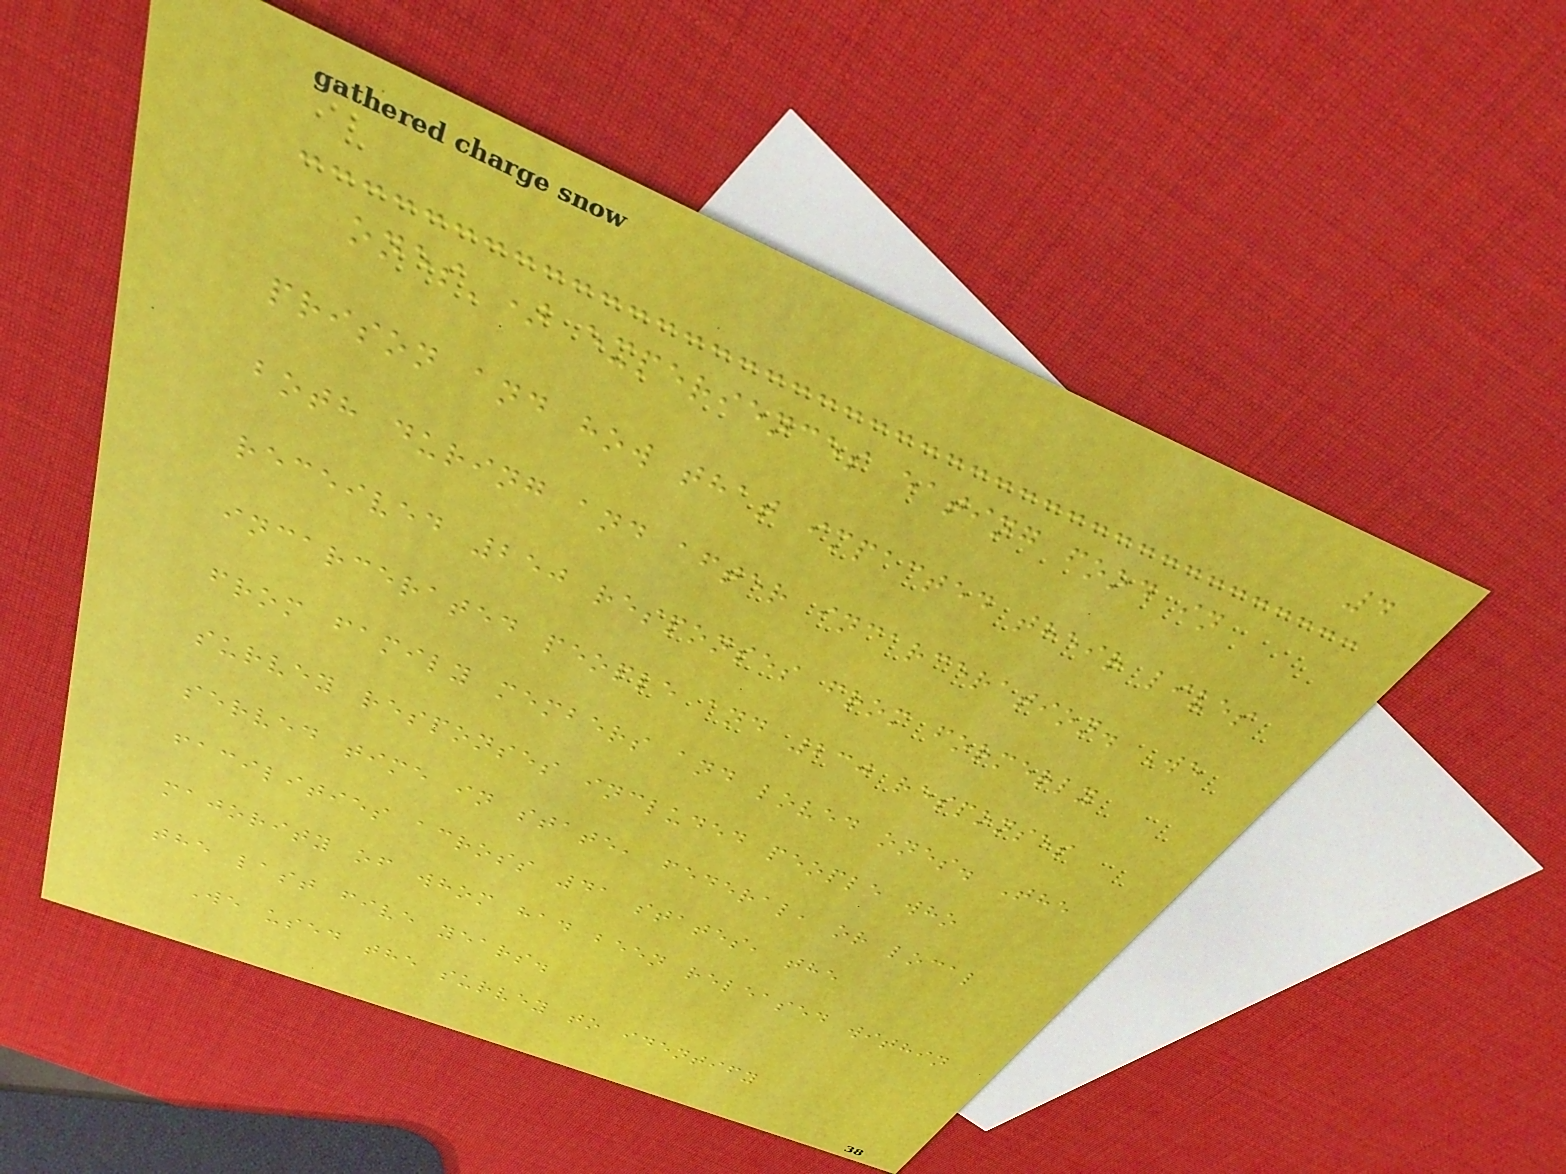4
ones') experiences eating food in
prison and how that impacted their lives
both during and after incarceration. We
received 250 responses from formerly
incarcerated people and 230 responses
from family members and loved ones. The
survey responses included people who
served time in state, federal, or local
facilities across 41 states, the
majority of whom had been released within
the last five years.
We used the survey to identify
